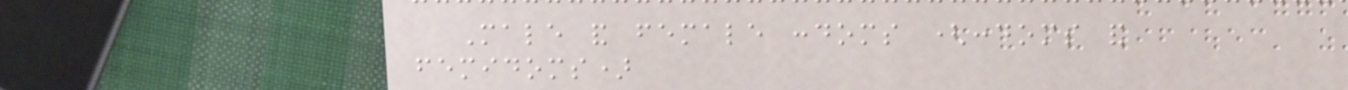Male and female condoms (condoms and
femidoms)
